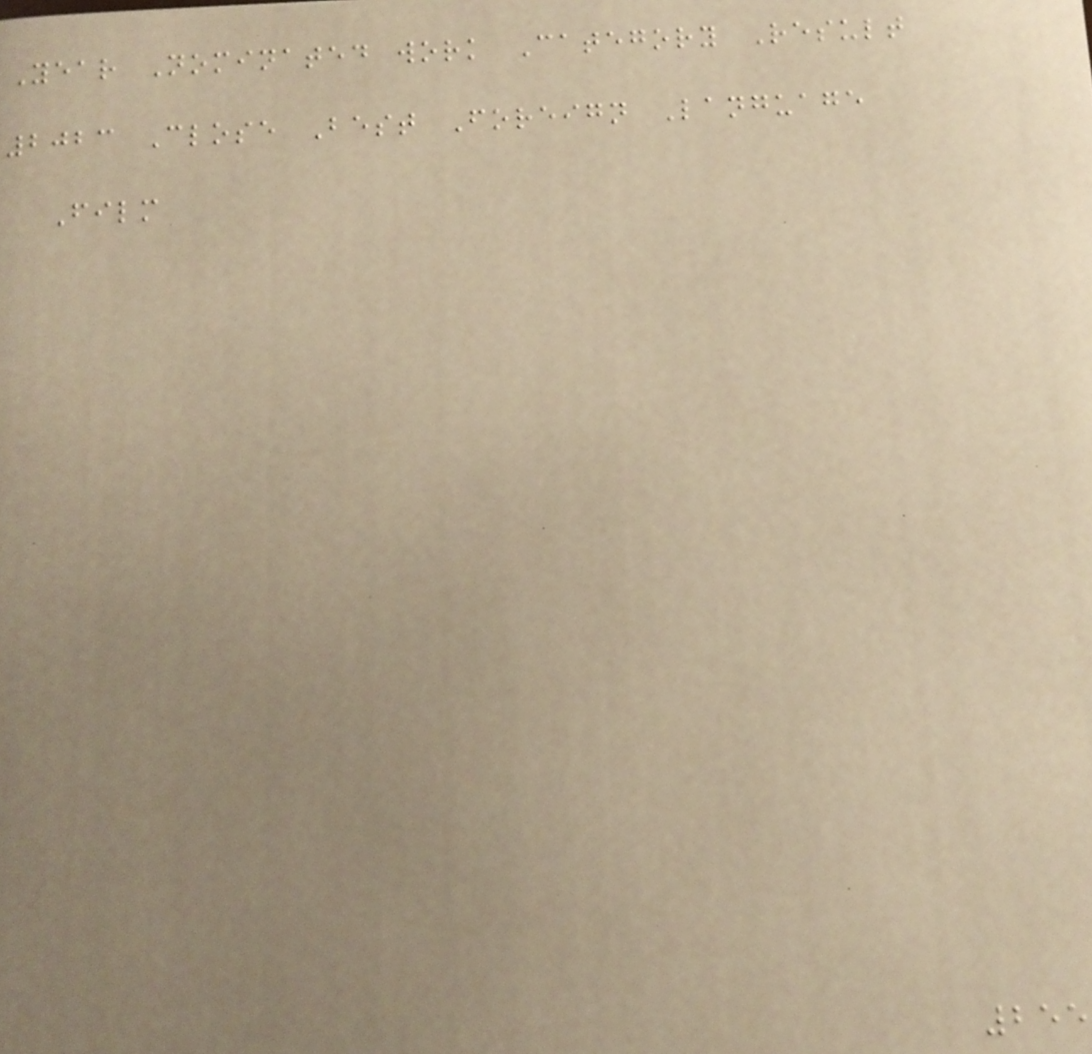Year Nominated work Category Result
2023 Close Best Foreign Language
Film
255
